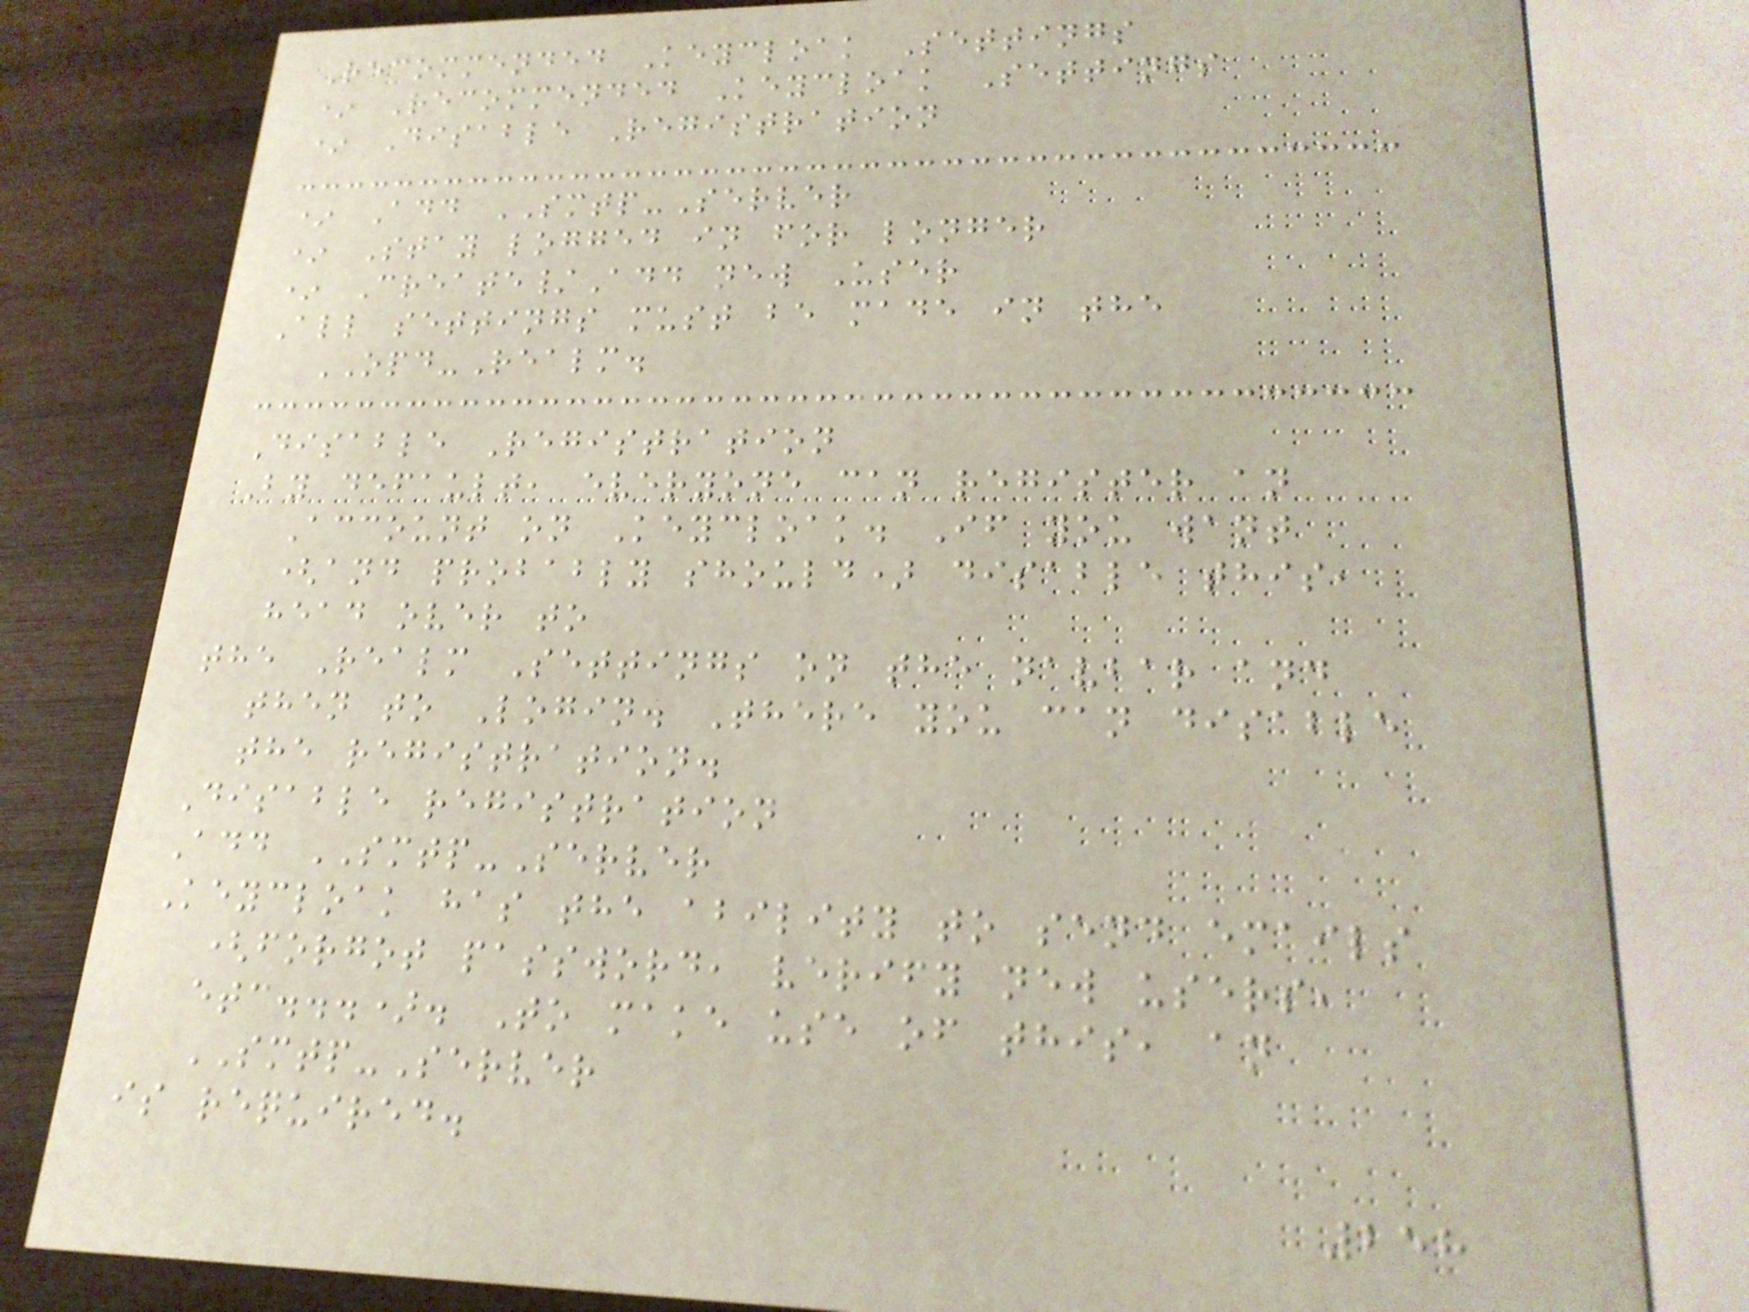Recommended Keycloak Settings
* Recommended Keycloak Settings
* Disable Registration
* Add SMTP-Server
* Stay logged in for longer
* Create/Add new User
All settings must be made in the
OPD-Realm.
Disable Registration
By default, everyone can register an
Account on Keycloak. If you want
(and probably should) disable this,
head over to
the Realm Settings on the navbar and
then to Login. There you can disable
the registration.
Disable registration
Add SMTP-Server
Keycloak has the ability to send emails
(forgot password, verify new users,
etc...). To make use of this, an
SMTP-Server
is required.
258
